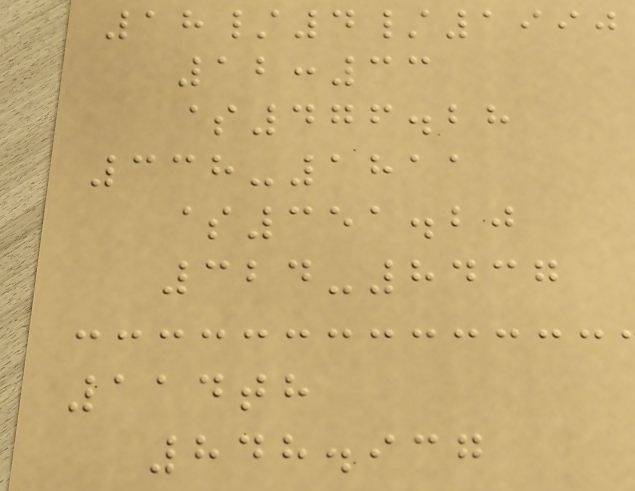18/4/1990
12:33
$476.28
338-1811
$351.20
324-8437
114th
848.937
